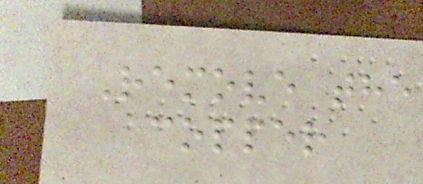Remove the
copper
